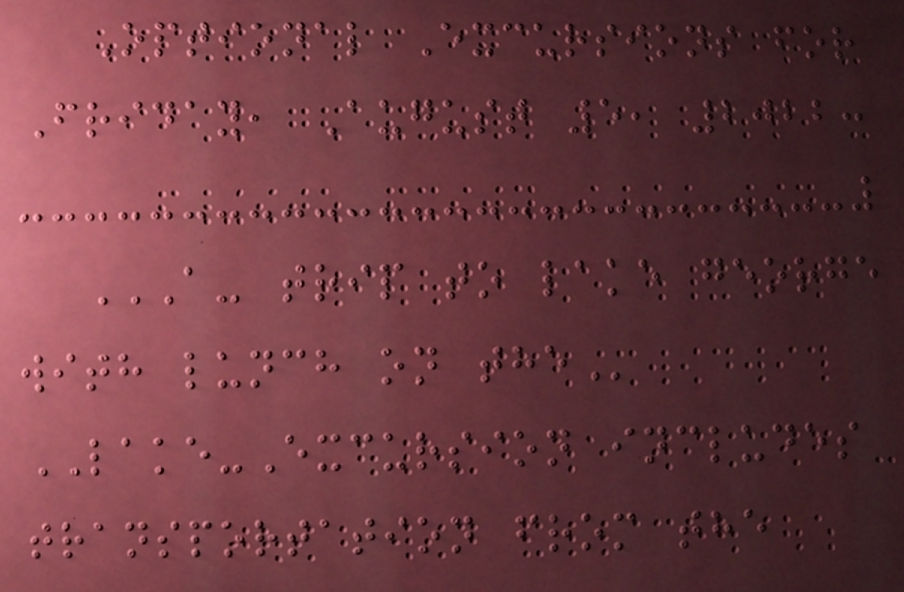Optional Excursions for
Friday, August 5, 2022:
A- TRIP TO LAKE GEORGE
WITH LUNCH ON THE
LAKE-Excursion includes
transportation from the
